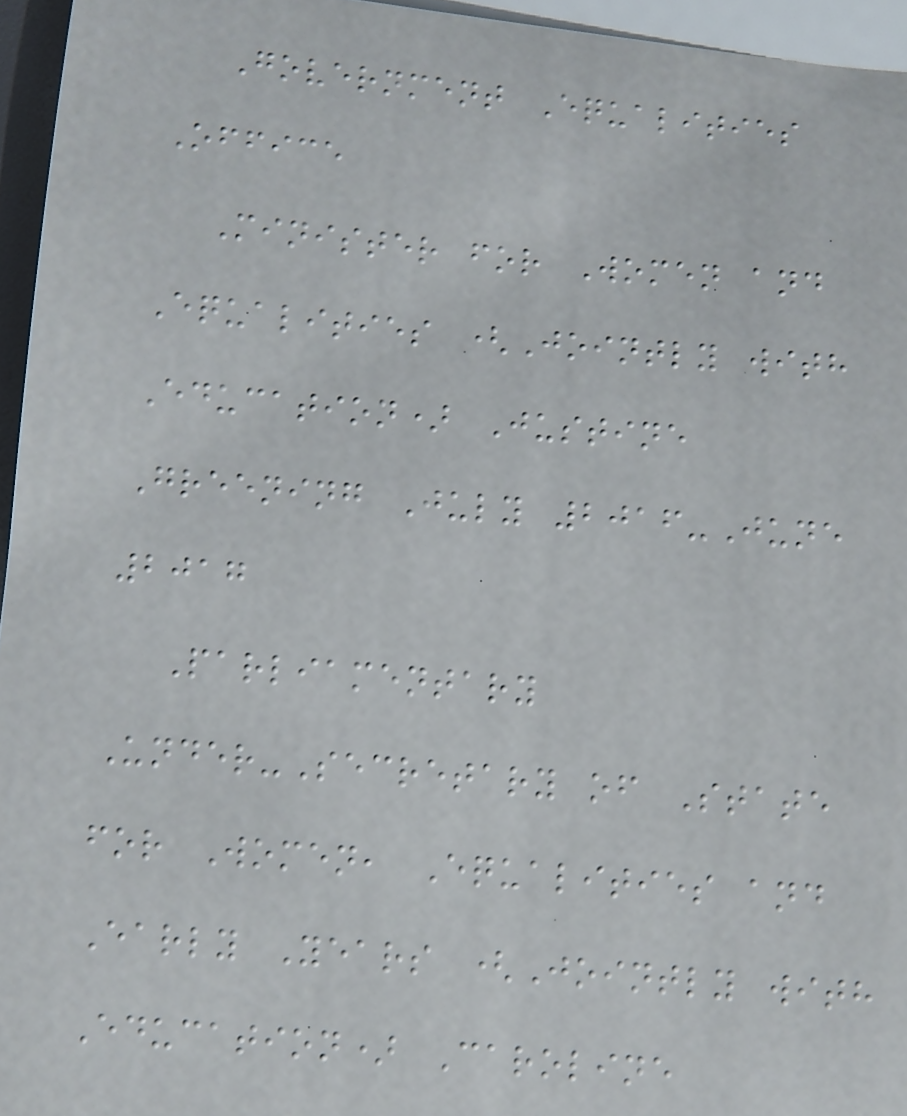Government Equalities
Office
Minister for Women and
Equalities (Jointly with
Education) Justine
Greening July 2016-June
2017
Parliamentary
Under-Secretary of State
for Women, Equalities and
Early Years (Jointly with
Education) Caroline
